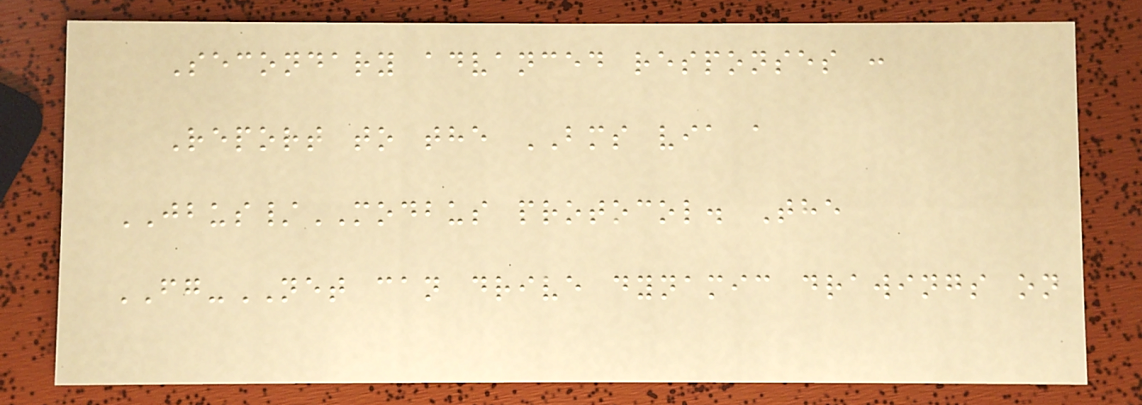Secondary advanced responses :
Report to the BMS via a
JBUS/MODBUS protocol. The
FG-NET can drive dynamic drawings on
